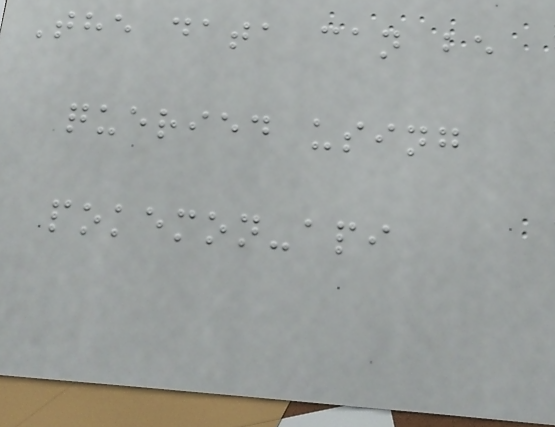The data can be
queried using
pokemon-api
